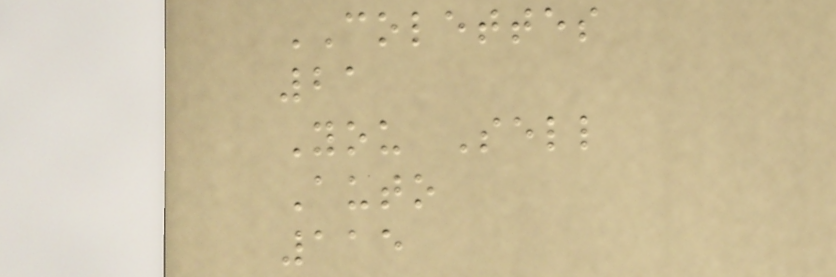COLETTES
21
You Sell
Auto
115
